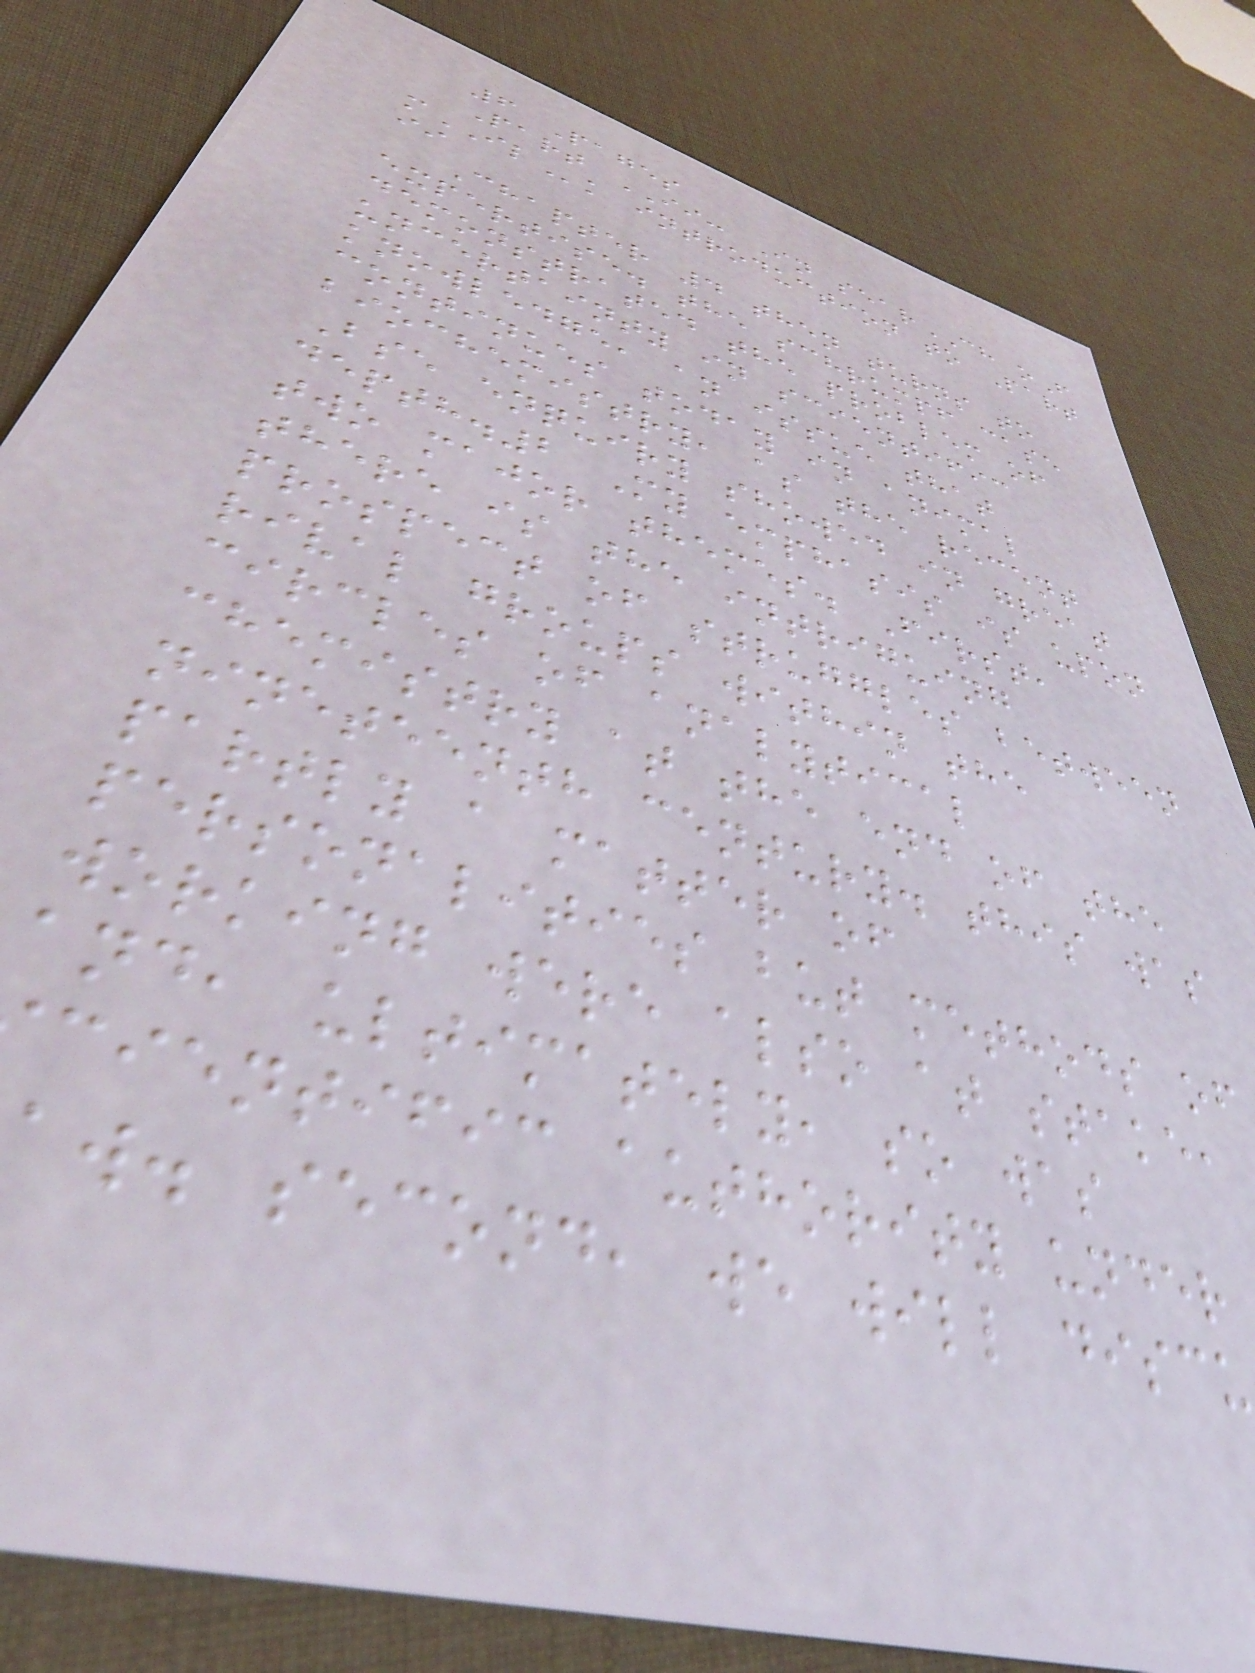6 Pages
Part II: In searCH oF
mILk introduction to Part
ii
Chapter 4 then turns to
expertise. the schrumpf case
demonstrated the problem of
uncertainty in scientific
knowledge, an issue that
continues today in animal
biochemistry, as the recent
Bse enquiry showed in great
depth.2 My emphasis is upon
two major themes. First,
there is the intriguing
prospect of struggles between
rival groups within the
circles of analytical
chemistry at the end of the
nineteenth century. this was
partly a matter of
personalities but methods of
working were also at stake,
and, ultimately, so was
cientific authority under
w. second, we will discu
